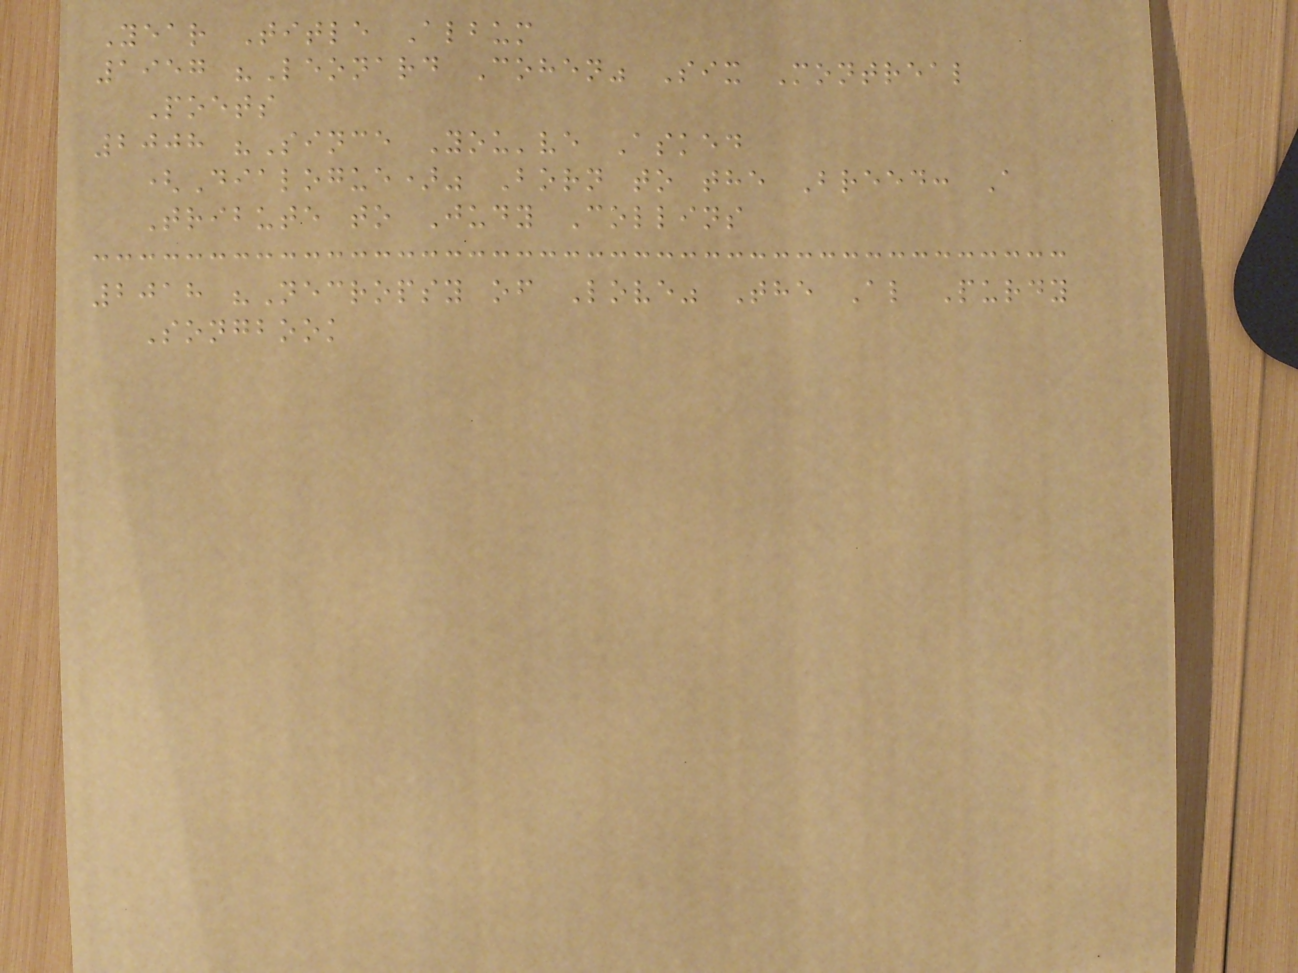Year Title Album
1957 "Leonard Cohen" Six Montreal
Poets
2008 "Since You've Asked
(Dialogue)" Born to the Breed: A
Tribute to Judy Collins
2018 "Necropsy of Love" The Al Purdy
Songbook
